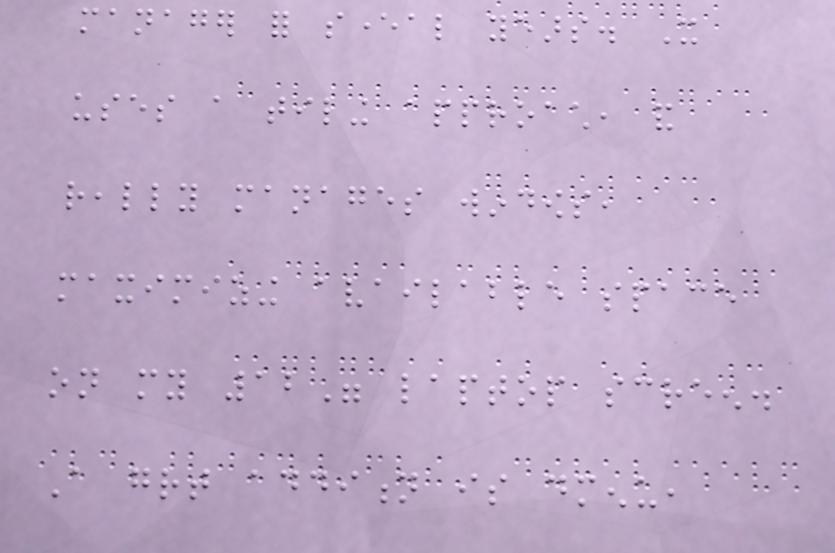manager for several years. It
uses a tiling approach, and
really manages windows,
maximizing available space
on my 12" laptop screen.
A great addition is dmenu,
